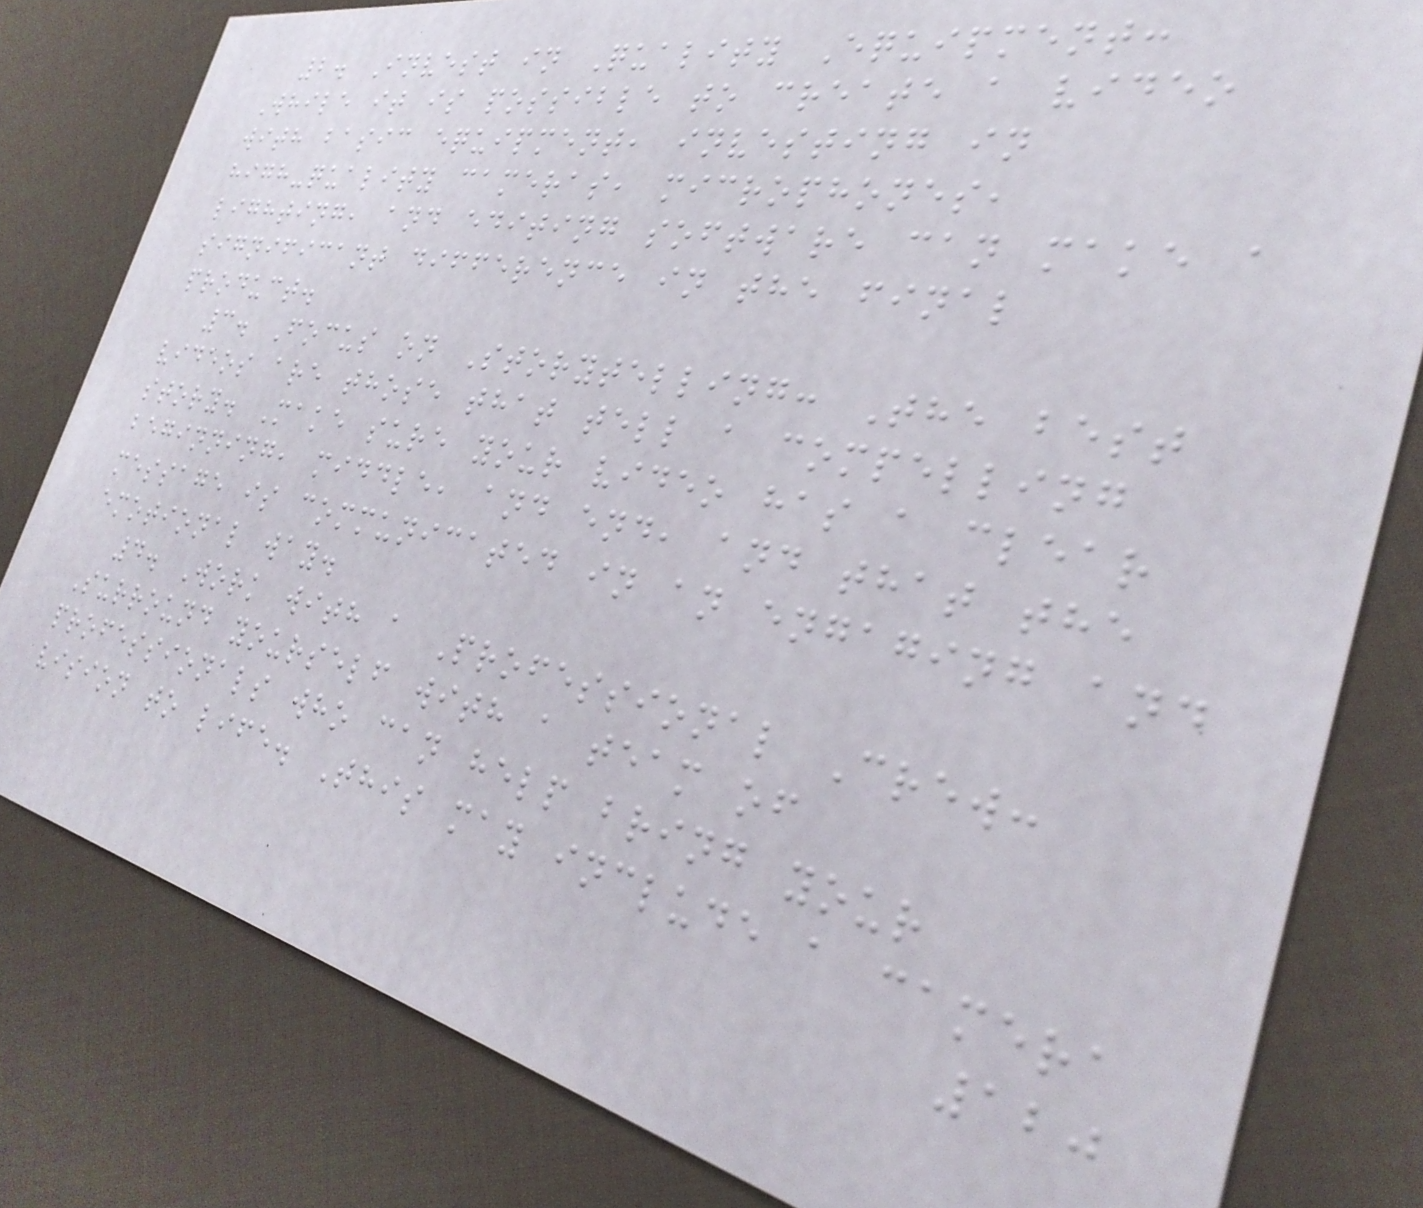2. Invest in Quality Equipment:
While it is possible to create a video
with basic equipment, investing in
high-quality cameras, microphones,
lighting, and editing software can make a
significant difference in the final
product.
3. Focus on Storytelling: The best
videos are those that tell a compelling
story. Make sure your video has a clear
beginning, middle, and end, and that the
message is communicated in an engaging and
emotional way.
4. Work with a Professional Crew:
Surround yourself with a team of
professionals who can help bring your
vision to life. This may include a camera
120
